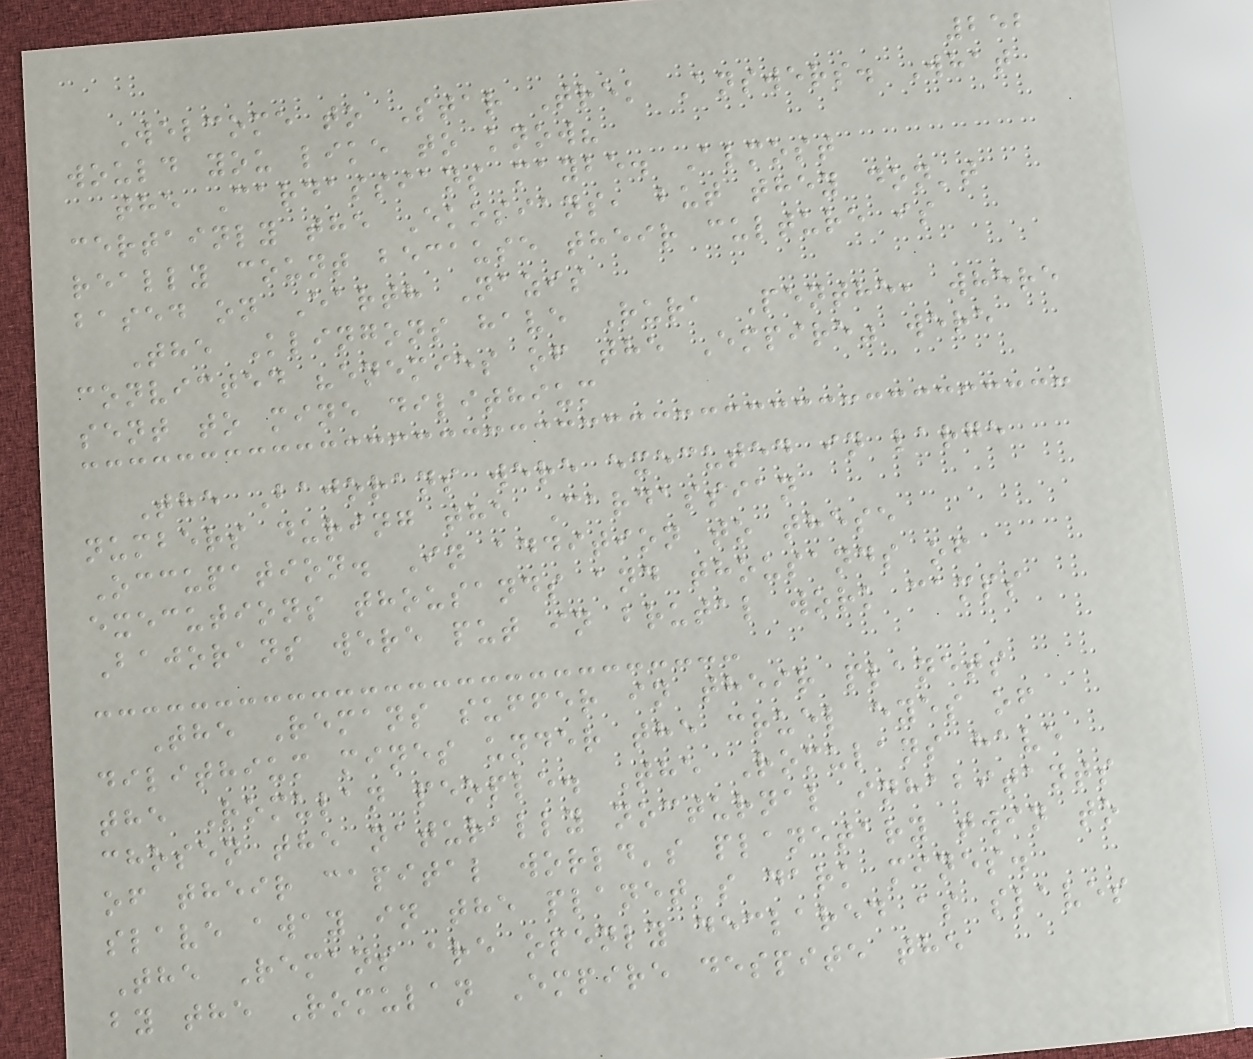252
Welcome to Star Trek Answers. What
would you like to know?
the Cardassians maybe. Almost
certainly the Ekosians, but they don't
really count because their culture is
based on Earth Nazis
The Klingons have Rura Penthe, where
convicted "enemies of the Empire" were
sent to mine dilithium
The Bajorans were executed in large
numbers during the Cardassian
Occupation. In addition to these
executions thousands and thousands of
Bajorans were put in brutal work camps
The Remans suffer in their planets
dilithium mines under the cruel eyes of
the Romulan people. The Romulans have
chosen the naturally nocturnal inhabitants
of their capital world's planetary twin to
slave away in the planet's dark mines.
The Remans are openly declared as slaves
by the Romulan Empire despite the
